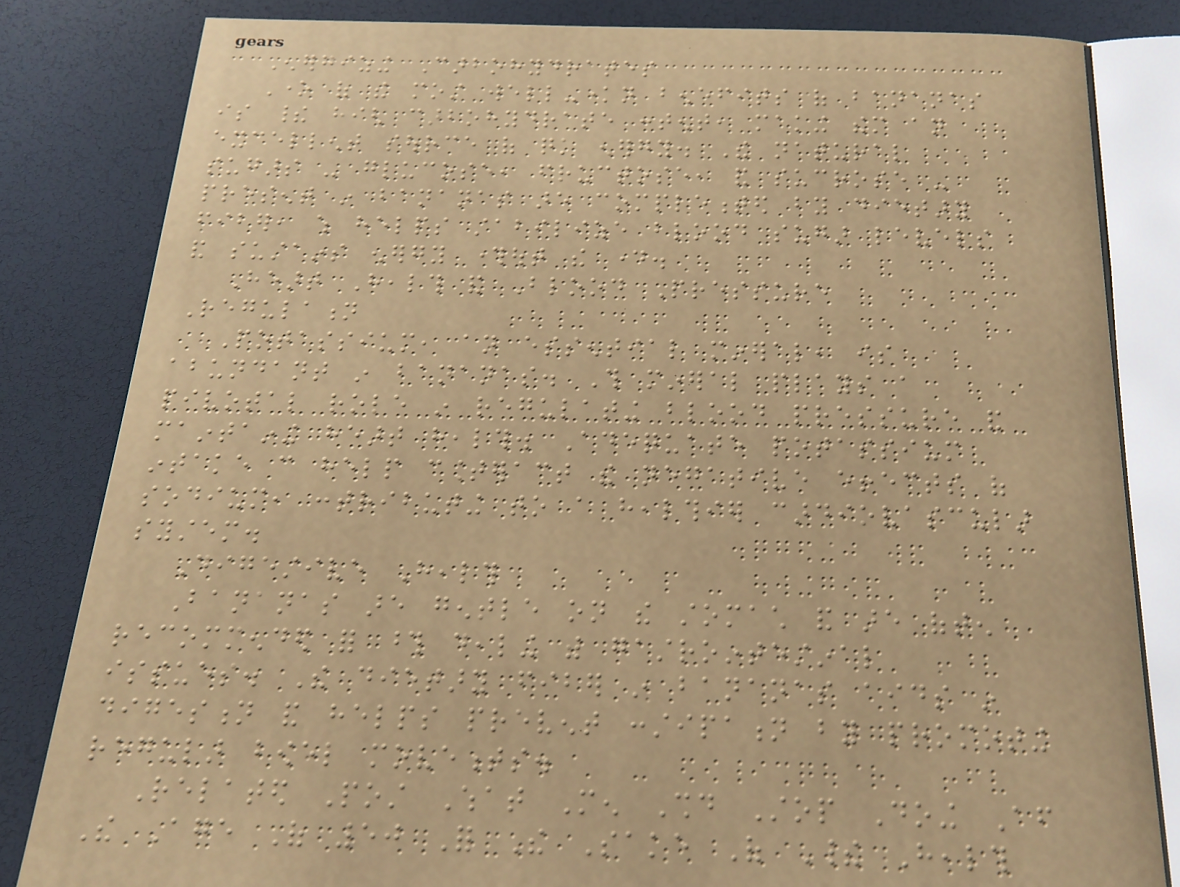Energizing Carbohydrates
One of the most well-known benefits of bananas
is their high carbohydrate content, making them an
excellent source of quick energy. The natural
sugars - glucose, fructose, and sucrose -
present in bananas are complemented by dietary
fiber, which helps stabilize blood sugar levels
and sustains energy throughout the day.
Heart Health and Blood Pressure
Regulation
Potassium, an essential mineral, is
abundant in bananas. This mineral plays a
pivotal role in regulating blood pressure and
maintaining heart health. Adequate potassium
intake can help counteract the negative effects of
sodium, contributing to a healthier cardiovascular
system.
Digestive Health
Bananas are gentle on the stomach and are often
recommended for those dealing with gastrointestinal
issues. The dietary fiber in bananas aids in
digestion and helps prevent constipation by promoting
regular bowel movements.
Related Post What Men Should Stop Doing After
The Age Of 50 For The Sake Of Their Health
